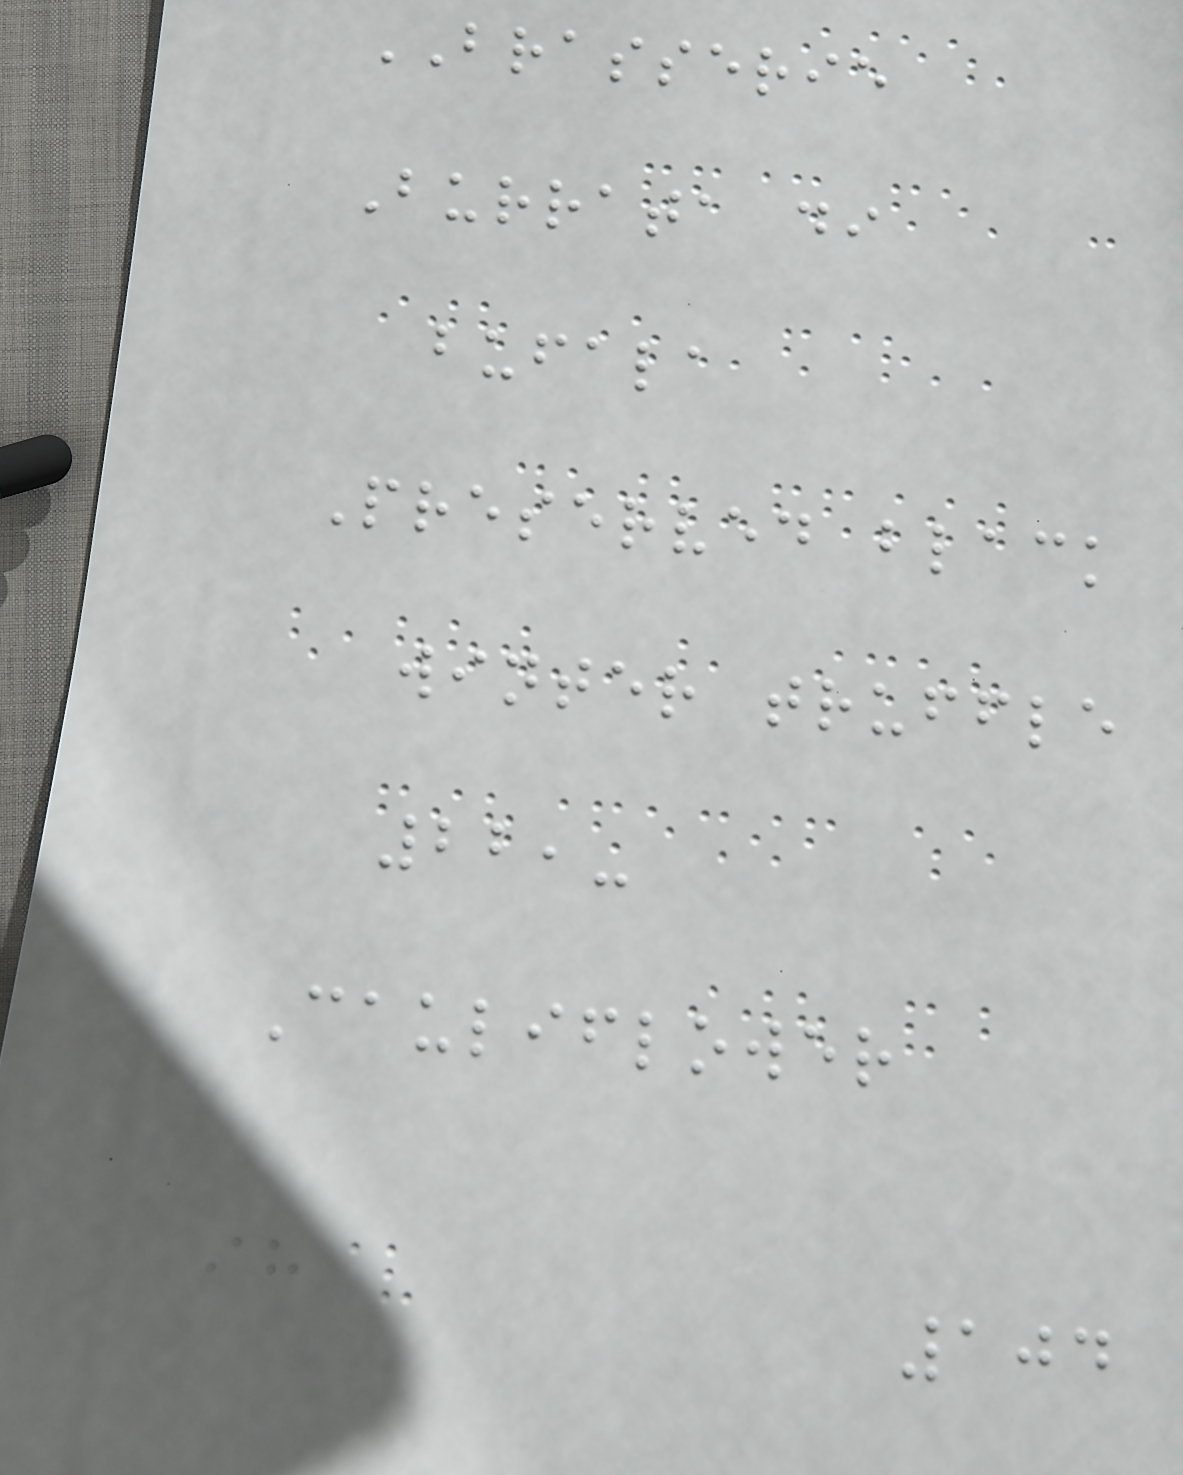BRASSERIE
Burrata di
bufala
Preserved black
winter truffle
22,-
Cauliflower
104
